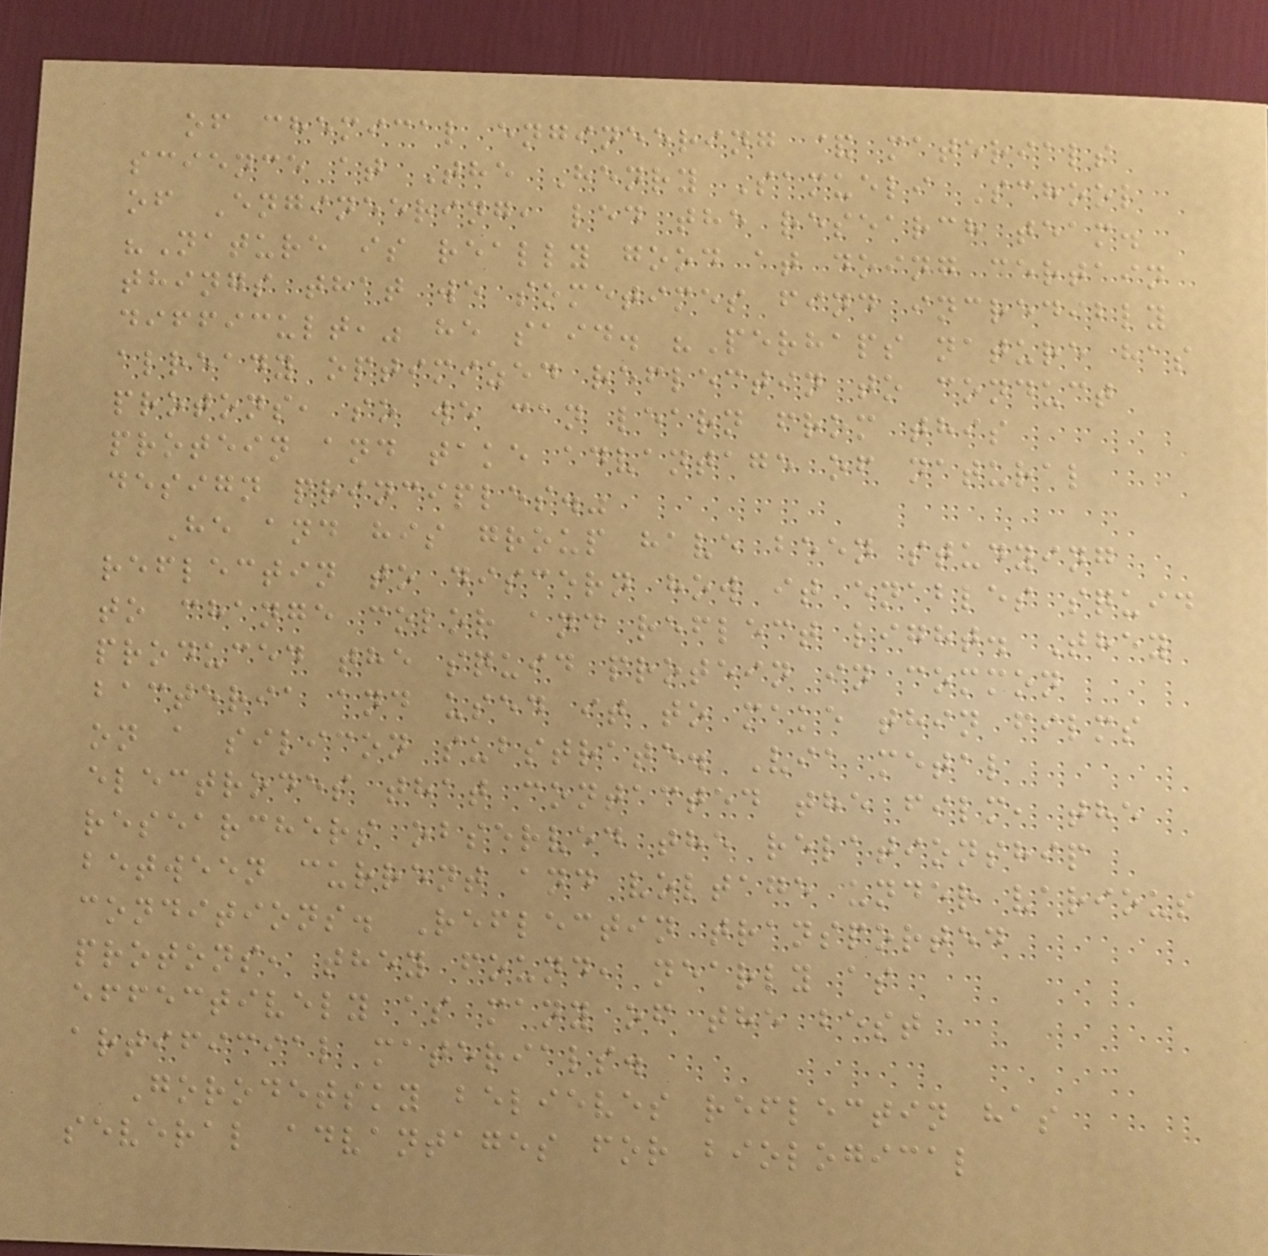of chemical engineering & materials
science at The Henry Samueli School
of Engineering, led the research team.
"Nature is really good at doing certain
things that we sometimes find incredibly
difficult," he said. "Perhaps nature has
already optimized reflectin to conduct
protons, so we can learn from this
protein and take advantage of natural
design principles."
He and his group have been studying
reflectin to discern how it enables squid
to change color and reflect light. They
produced the squid protein in common
bacteria and used it to make thin films
on a silicon substrate. Via metal
electrodes that contacted the film, the
researchers observed the relationship
between current and voltage under various
conditions. Reflectin transported
protons, they found, nearly as
effectively as many of the best
artificial materials.
Gorodetsky believes reflectin has
several advantages for biological
